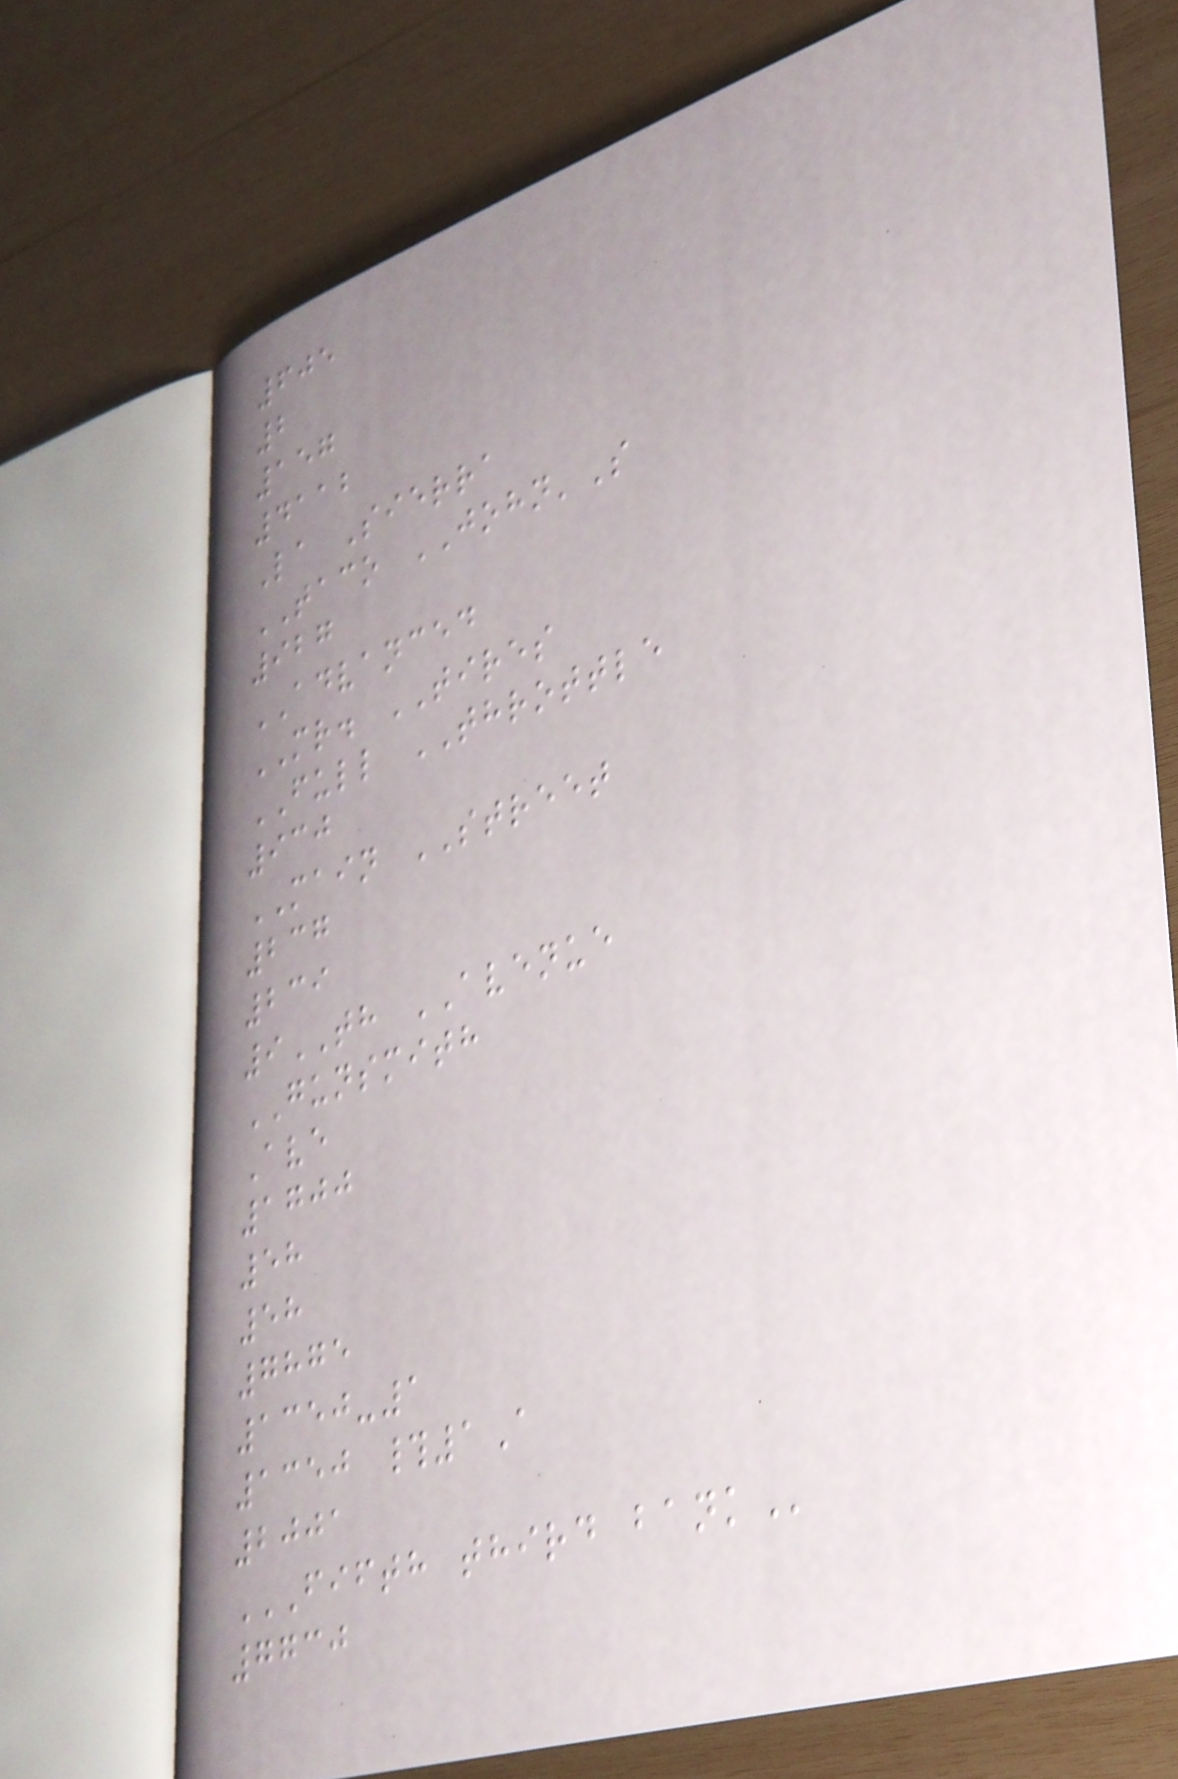605
2
157
4112
La Sierra
TACO JOHN'S
927
ADVANCED
MR. TIRES
FULL THROTTLE
930
MAIN STREET
237
239
9TH AVENUE
GUNSMITH
Ave
1700
58
58
7875
1350-1
1350 #1A
2001
FIFTH THIRD BANK
7730
